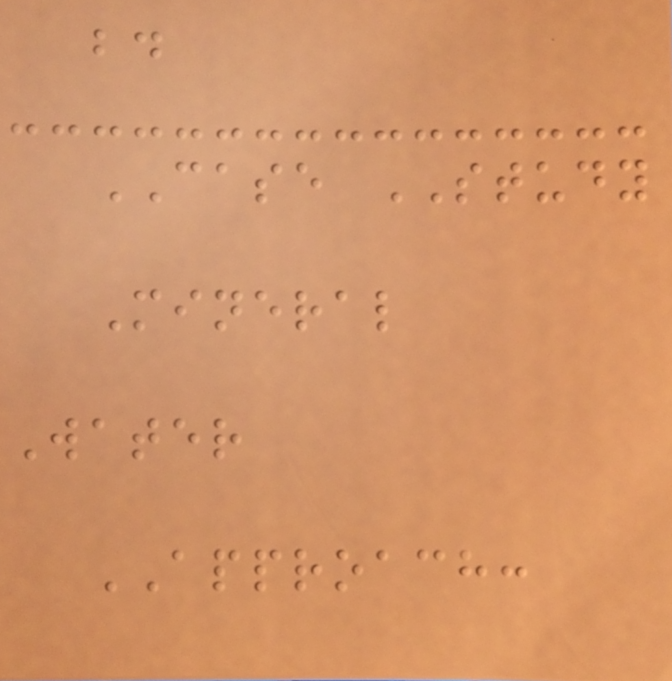bd
CASE STUDY
Mineral
Water
APPROACH:
